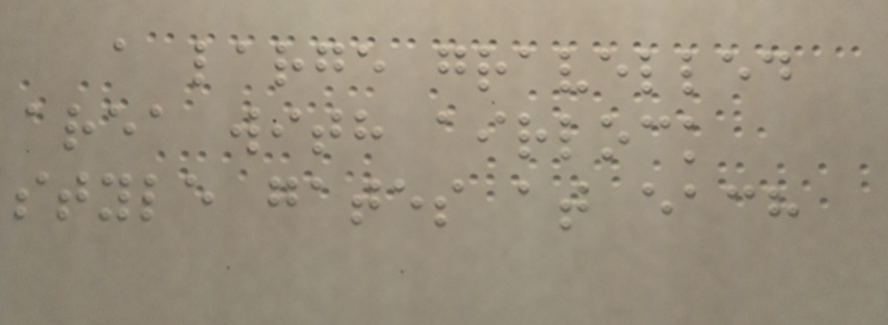a large gravelled
area with airlock
style gates at each
